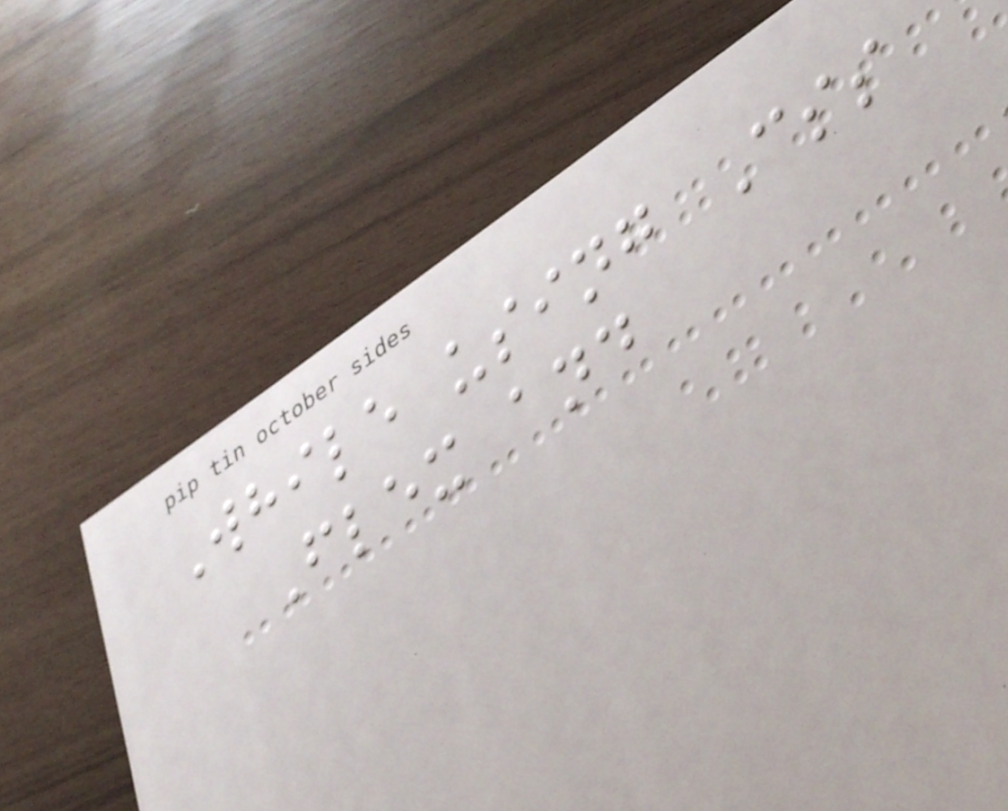While using Css
Flex and
